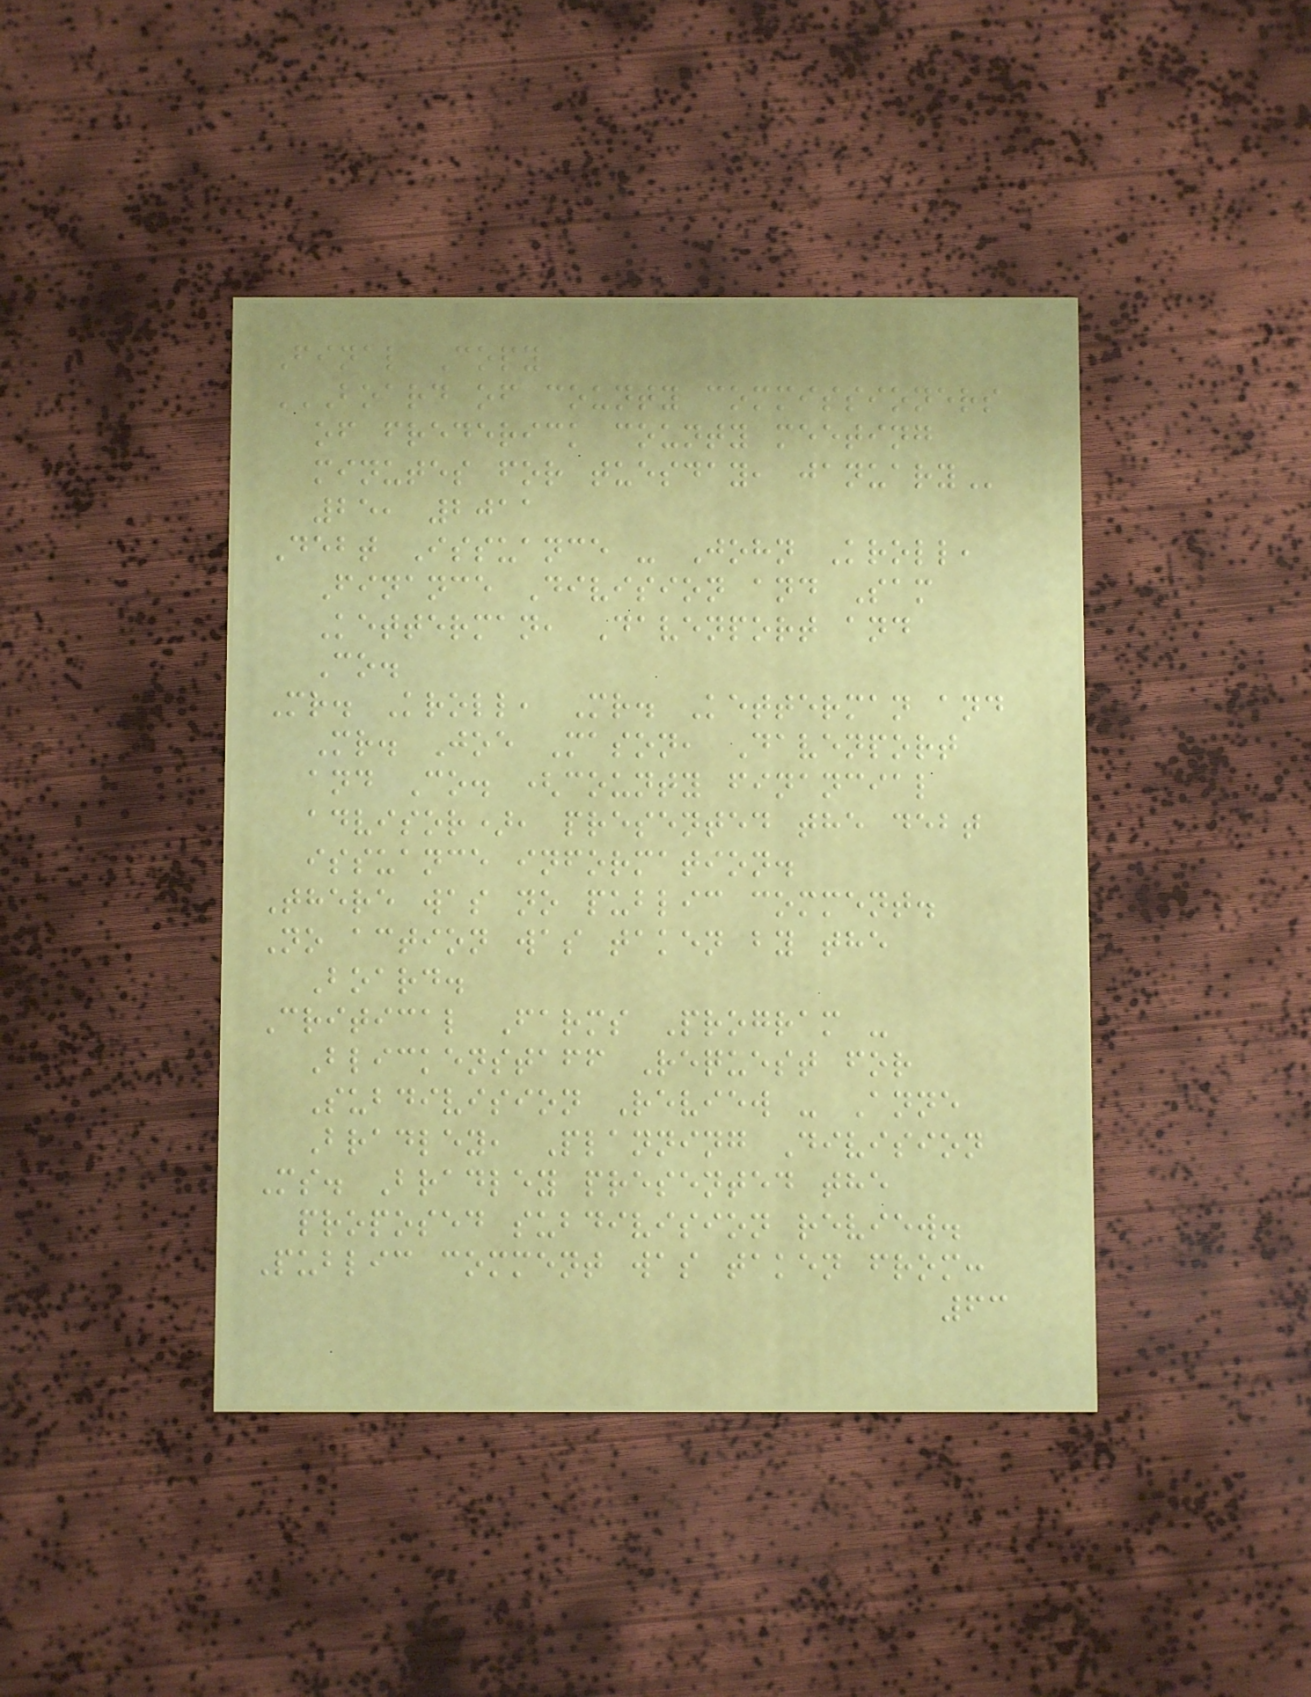Final Copy
BOARD OF COUNTY COMMISSIONERS
OF FREDERICK COUNTY MEETING
MINUTES FOR TUESDAY, JANUARY
25, 2011
Debt Issuance - John Kroll,
Finance Division and Sam
Ketterman, Davenport and
Co.
Mr. Kroll, Mr. Ketterman and
Mr. Joe Mason, Davenport
and Co. (county financial
advisor), presented the debt
issuance information.
There was no public comment.
No action was taken by the
Board.
Critical Farms Program -
Blickenstaff Request for
Subdivision Review - Anne
Bradley, Planning Division
Ms. Bradley presented the
proposed subdivision review.
Public comment was taken from:
63
